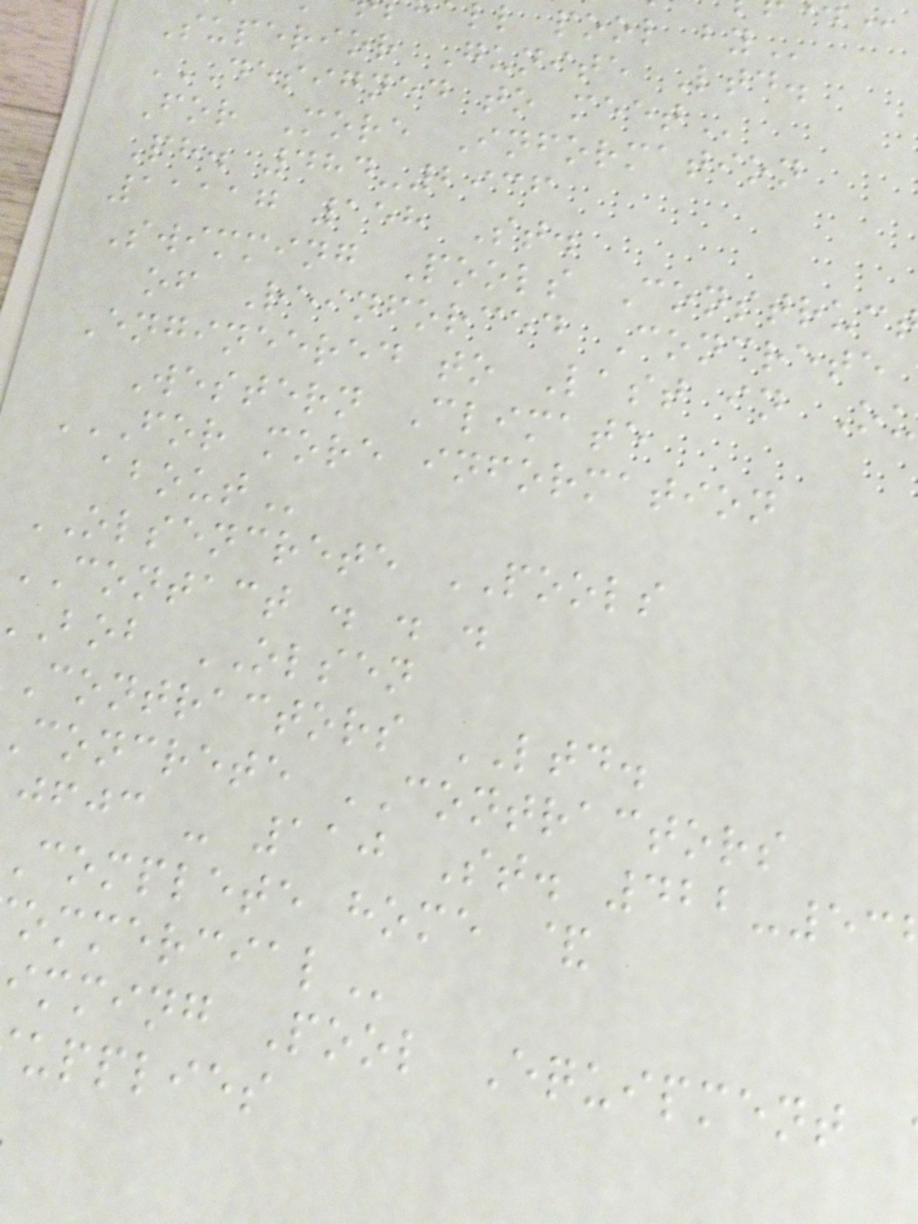l pool
Superior Gunite Ltd.
DESIGNED TO MEET
For More Information
Ph. 484-2936
11117 158 St.
Swimming Pools Construc
of Reinforced Concrete
Engineered to Last in Ou
Western Climate
FOR MORE INFORMATION
OLSENCRETE POOLS
CONTACT . . .
bob OLSEN
contractors LTD.
concrete CONTRACTORS
jfjc - 110 St. 422-53
complete home &
imming Pool Equipment
upplies
